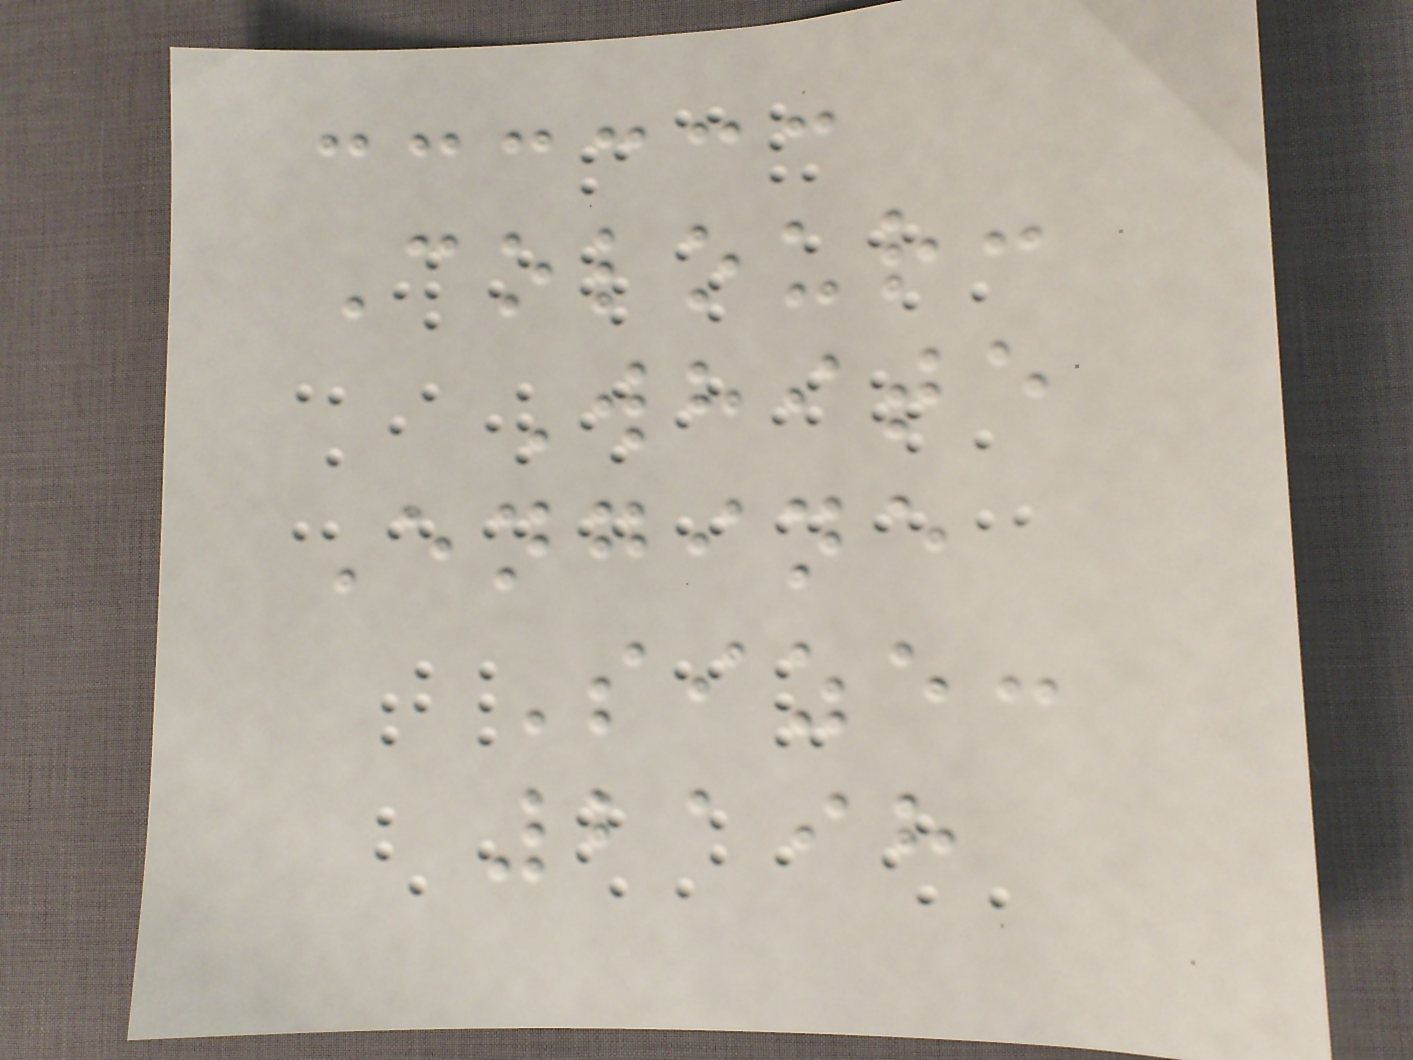Colour:
White
Engine
Size:
2198
